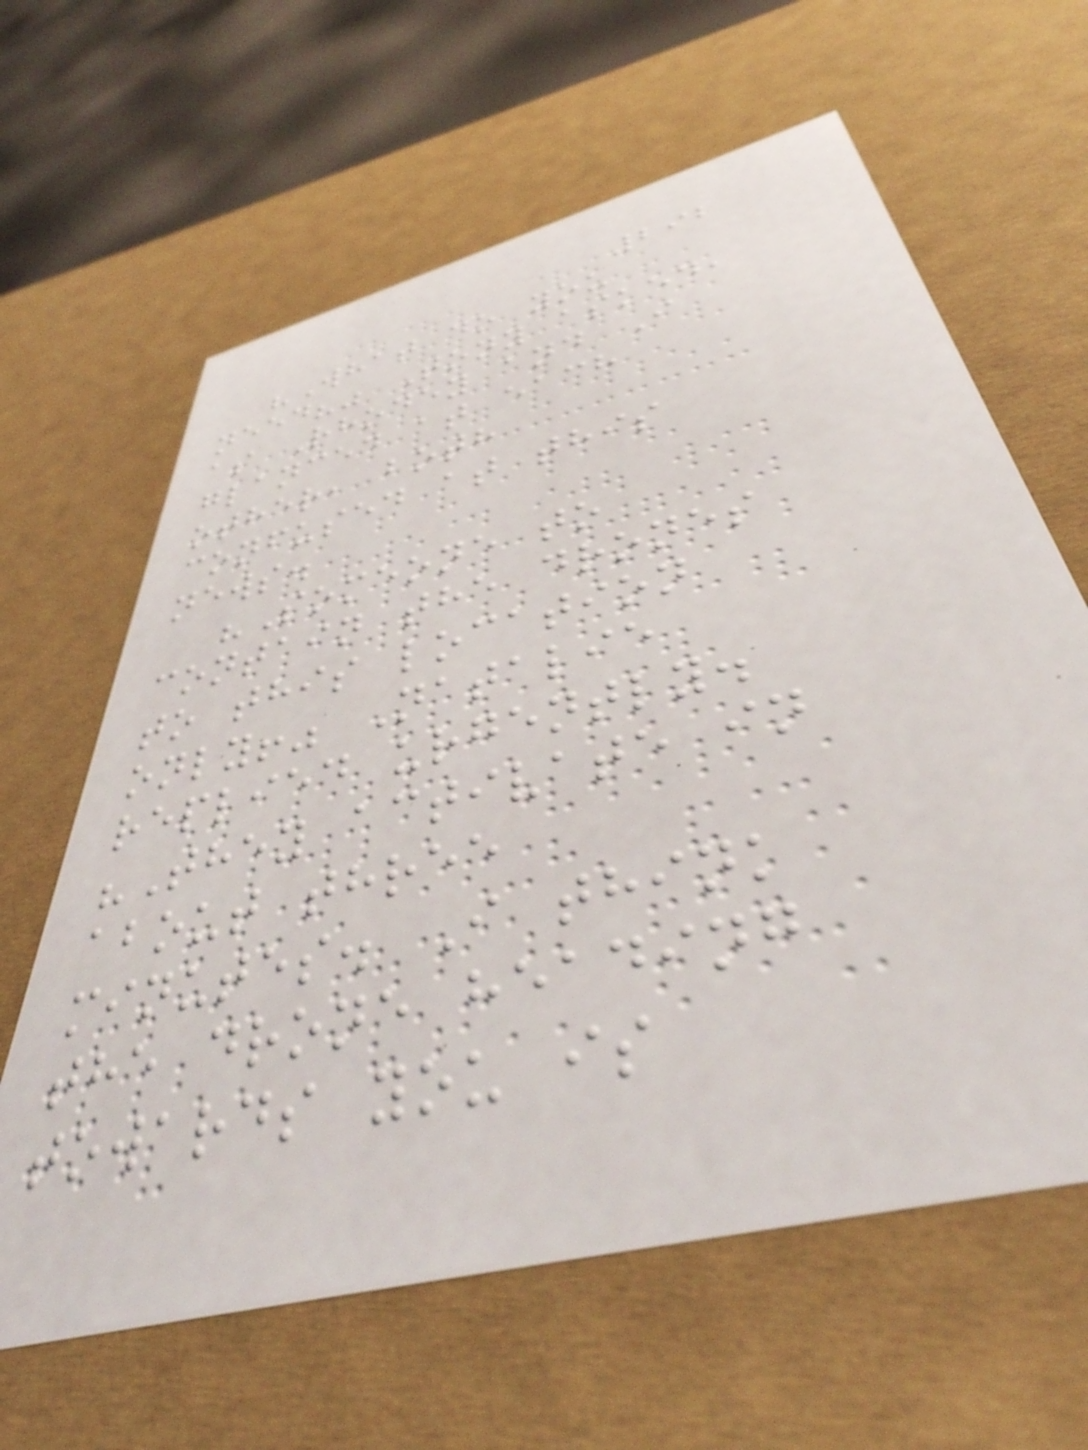292
"What do you
need?" Tony asked,
as Rhodey and I
glanced at each
other, both
confused at this
news.
"Someone to
contain the drones
to this location
only!" Natalie
replied urgently.
"They activate in
about three
minutes. I think
the drone heading
towards you is
